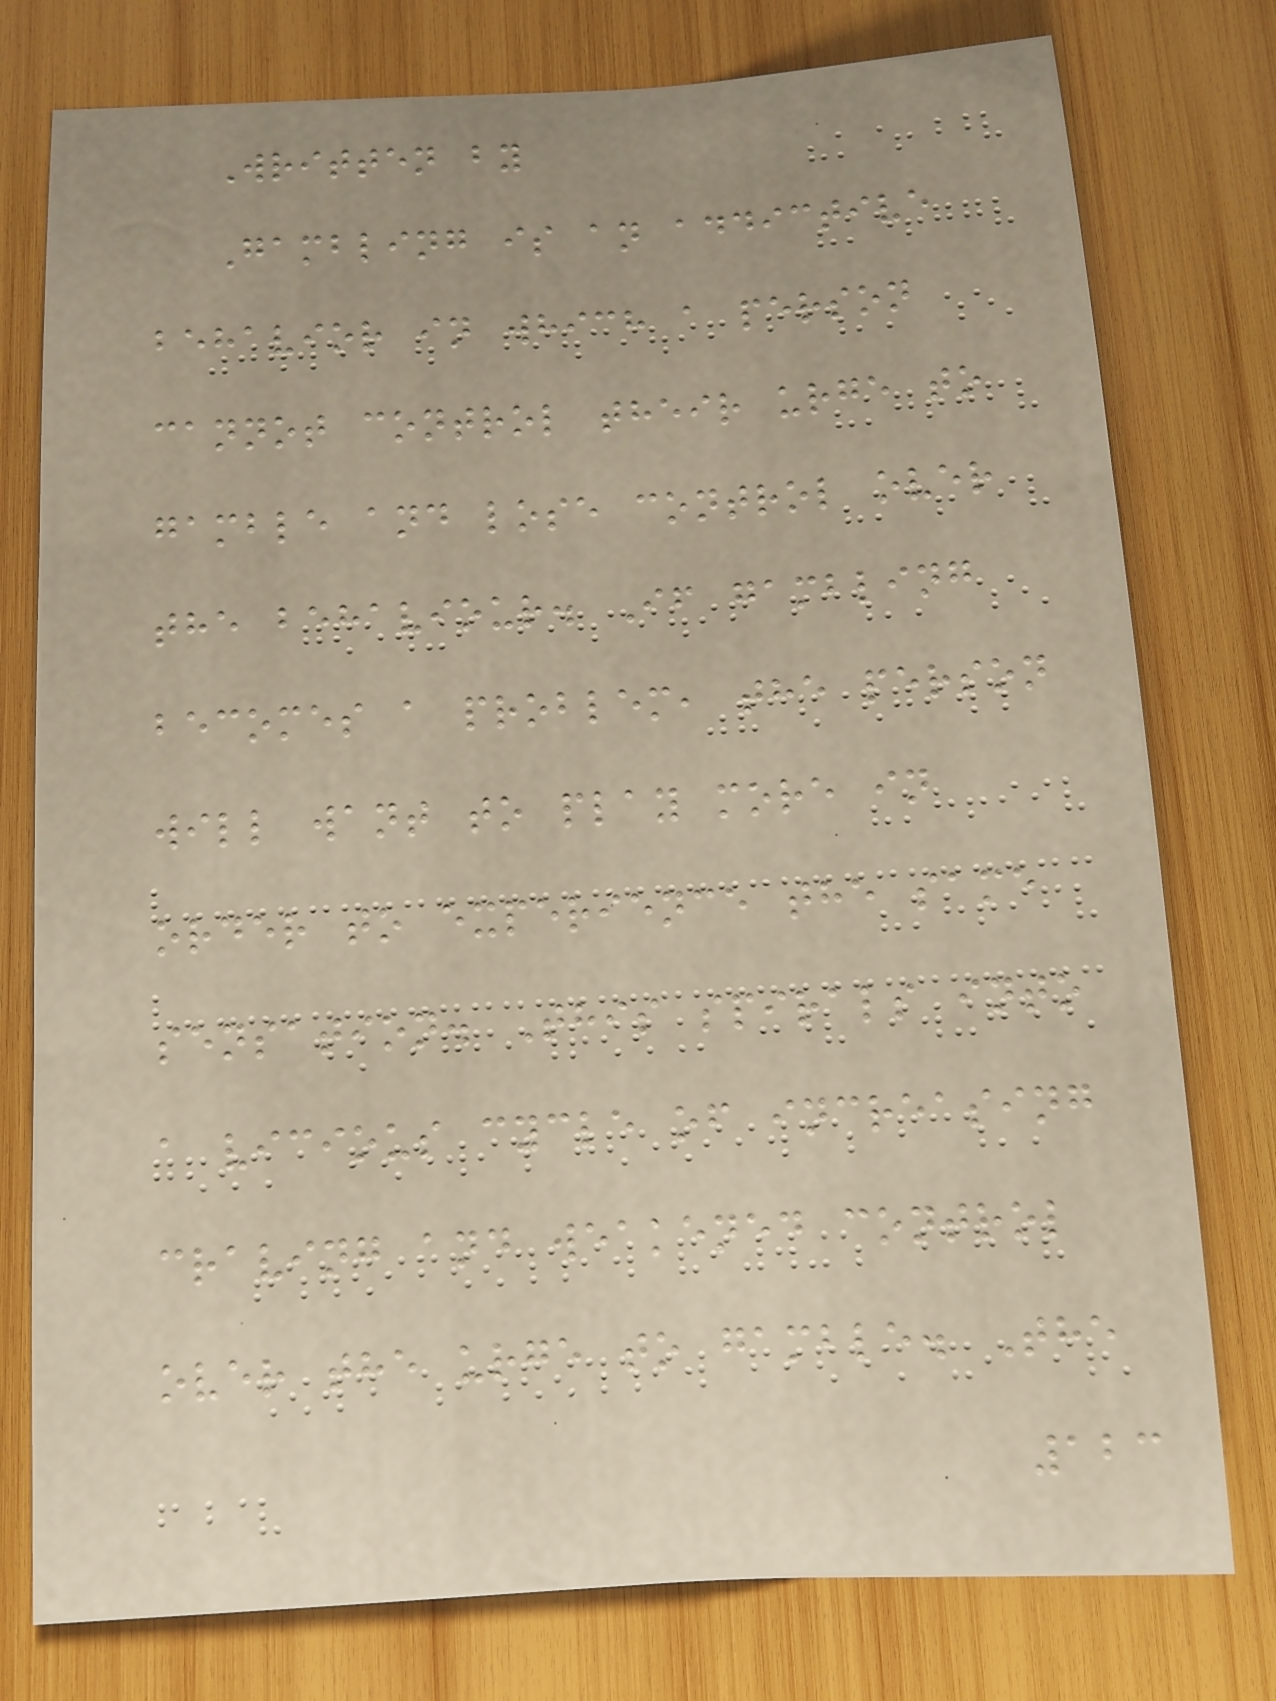Written by
Gambling is an addictive
behavior in which a person
cannot control their urge to
gamble and lose control over
the behaviour. If gambling
becomes a problem, the person
will want to play more in
order to experience the same
sensation. This spirals into
a vicious cycle of increasing
craving and weakened control
over the urge to gamble. The
123
